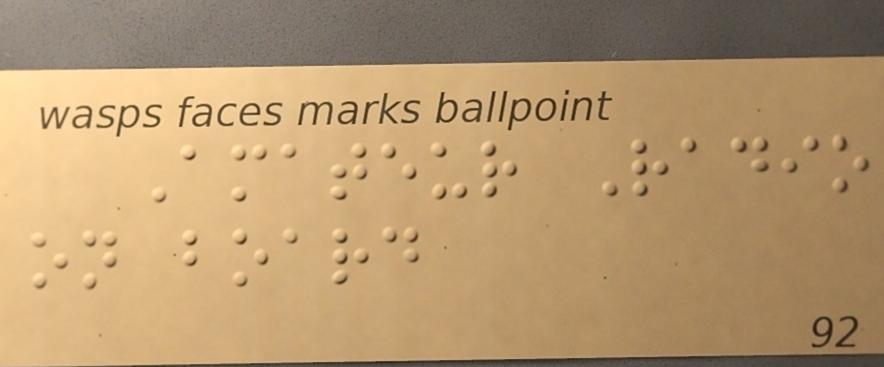Amateur Radio
on board
